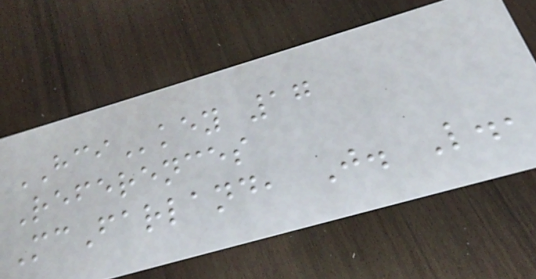HCIkey 17
References
McFarland, J. L.,
